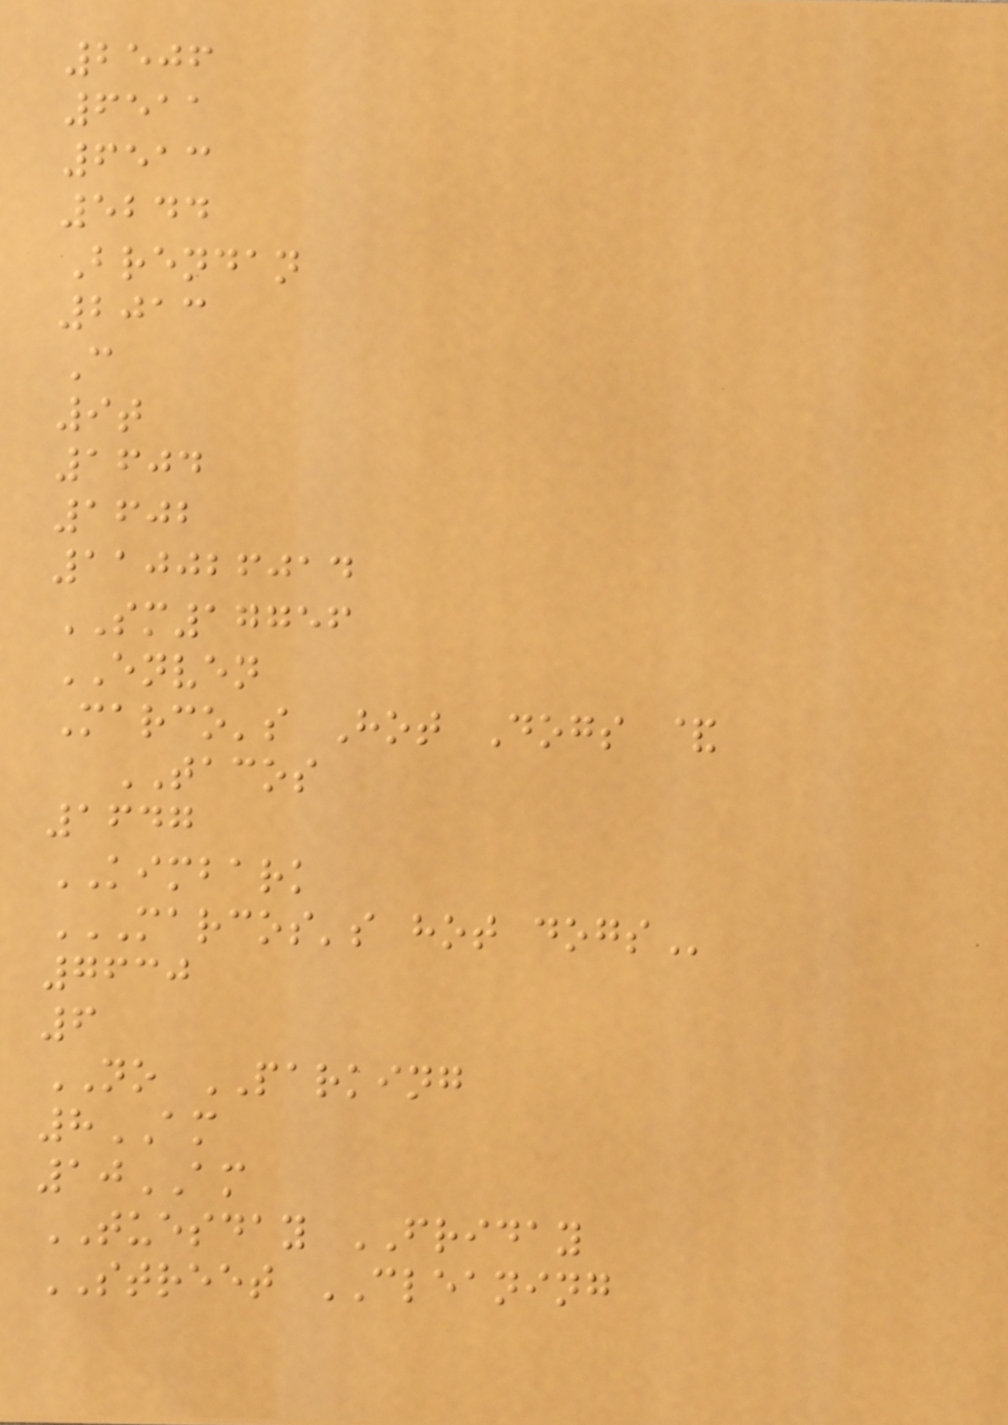2506
6511
6513
5244
Brendan
2013
C
9t
1604
1602
110026014
SM17756
ENVEN
Marco's Hot Dogs &
TACOS
1647
KIMBARK
MARCOS'S HOT DOGS
7630
6
NO PARKING
8AM
10AM
TUESDAY FRIDAY
STREET CLEANING
